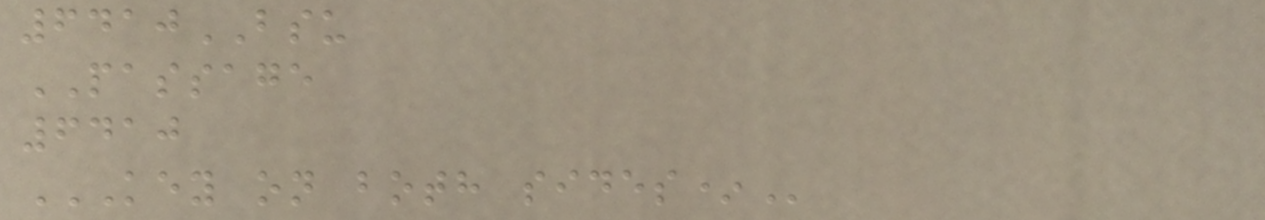6410BSU
PASSAGE
6410
KEY ON BOTH SIDES*
